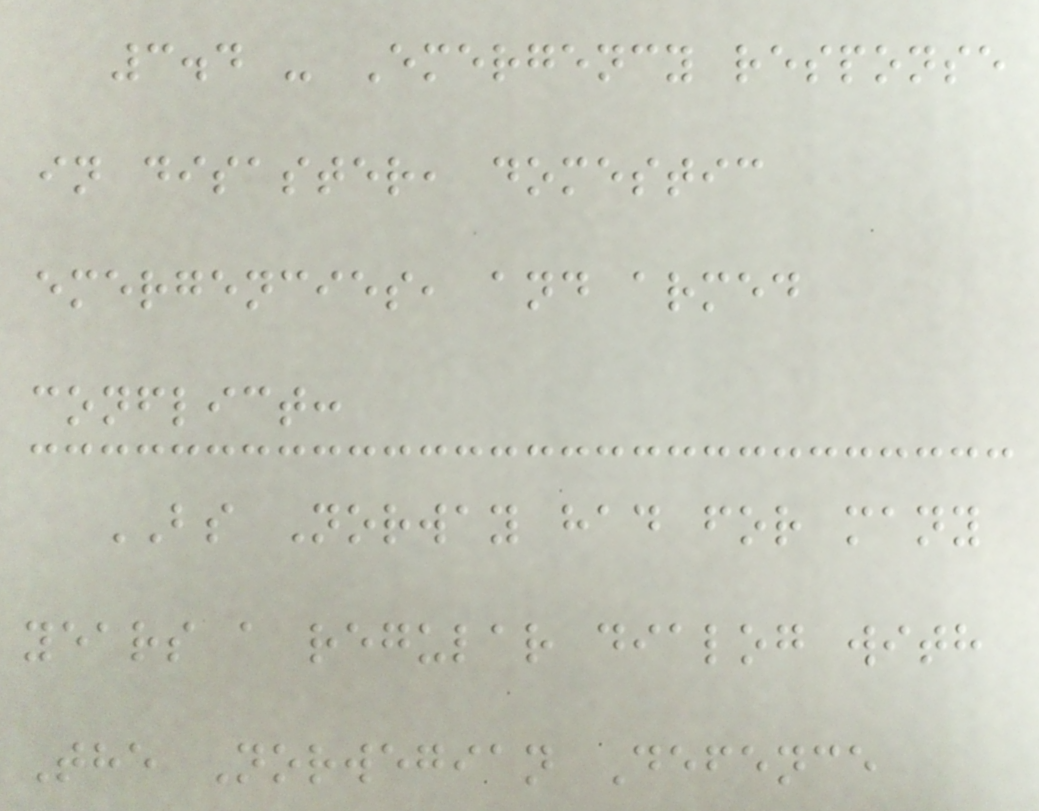3.4 - Emergency response
in disaster, domestic
emergencies, and armed
conflict:
BS Norway had for many
years a regular dialog with
The Norwegian Defence
